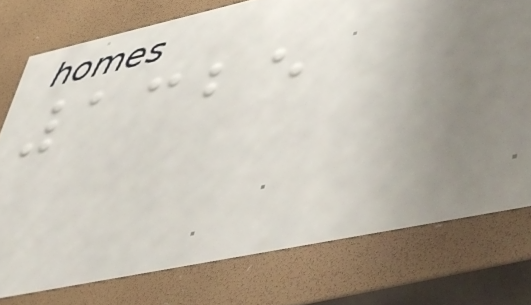1325
